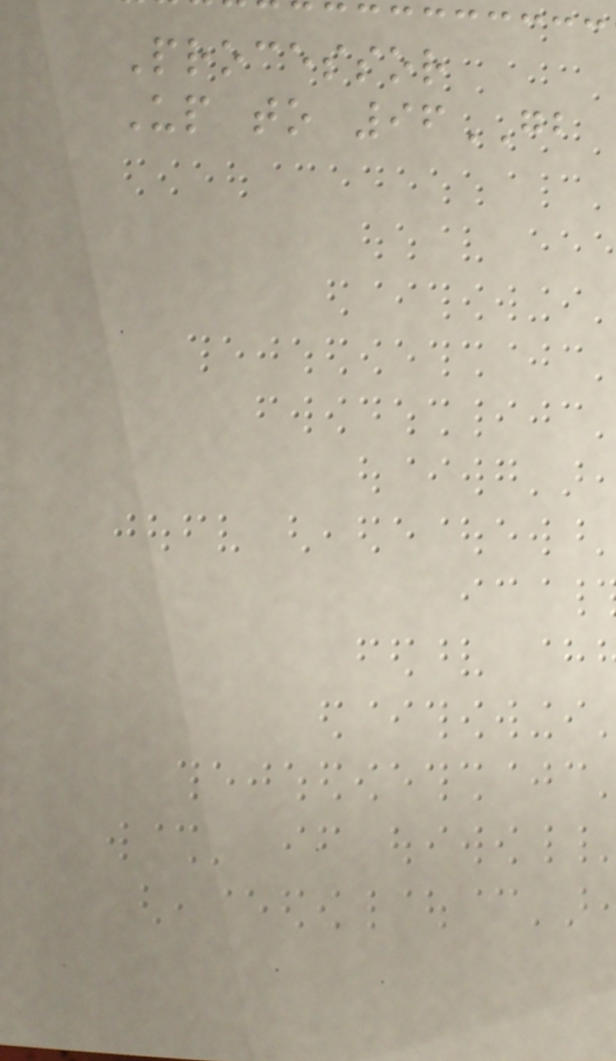Processor
Up to 96GB
